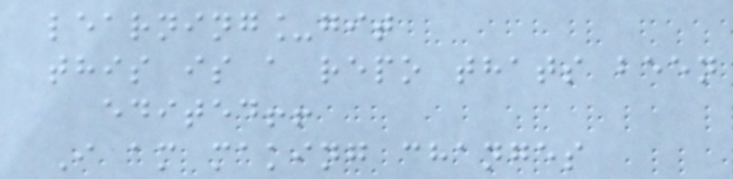learning_git
this is a repo thats been
edited!!
I am making changes
